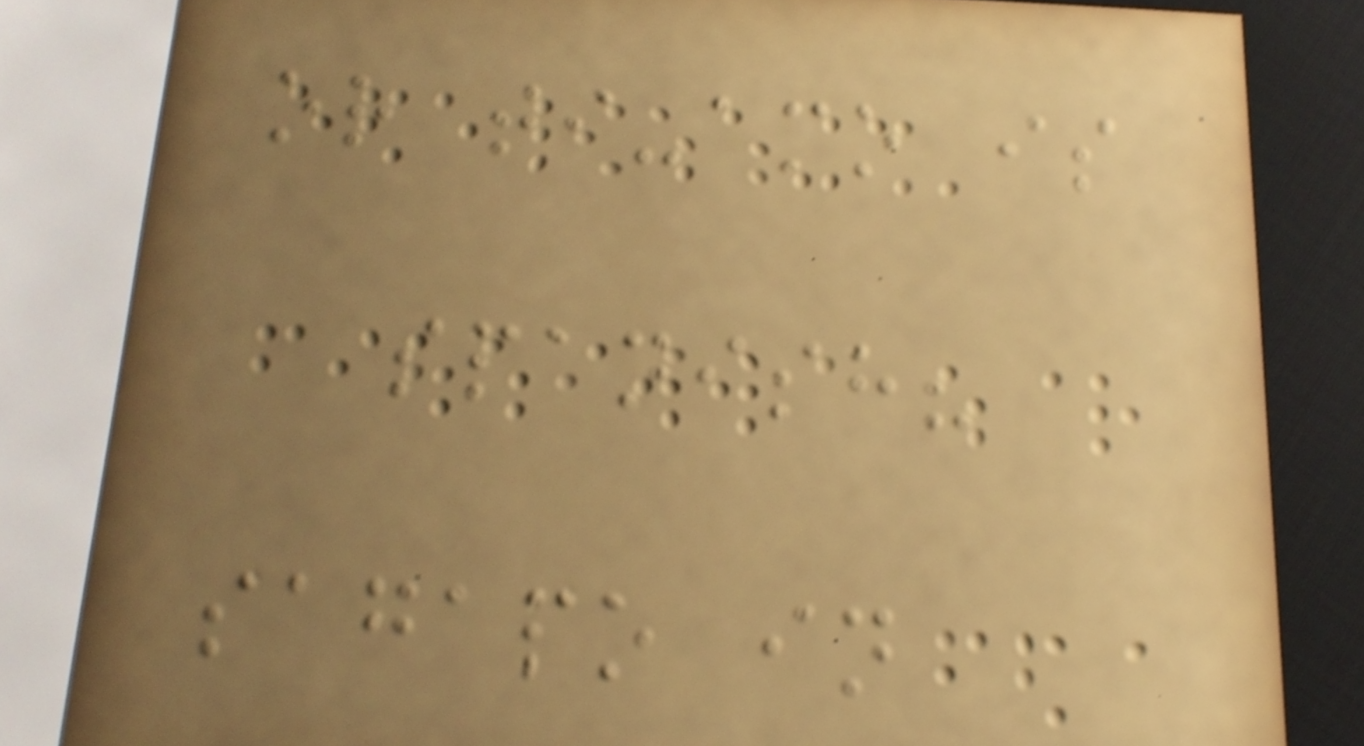or ti-amo is
spanish?
sagapo in
